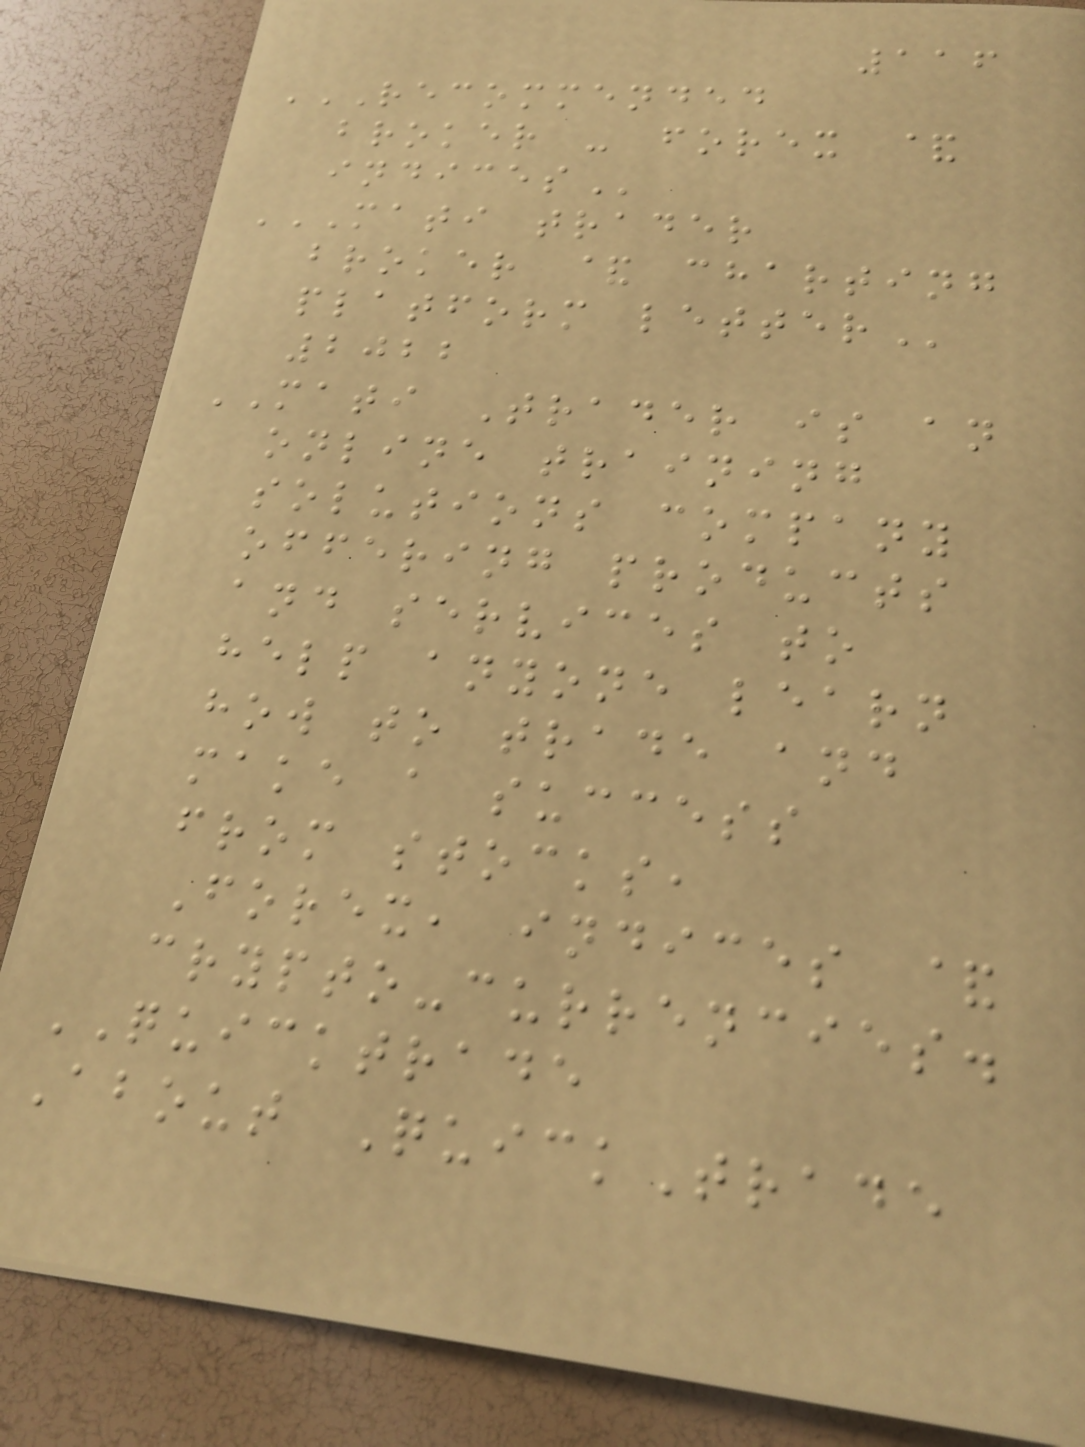116
RECOMMENDED
BROKER - FOREX &
INDICES
MATI TRADER
BROKER & CHARTING
PLATFORM LETTER
2022
MATI Trader is an
online training
solutions company
offering products
and services to
help anyone learn
how to trade and
make a success
from stocks,
Forex, indices &
crypto-currencies.
QUICKTRADE
About QuickTrade
